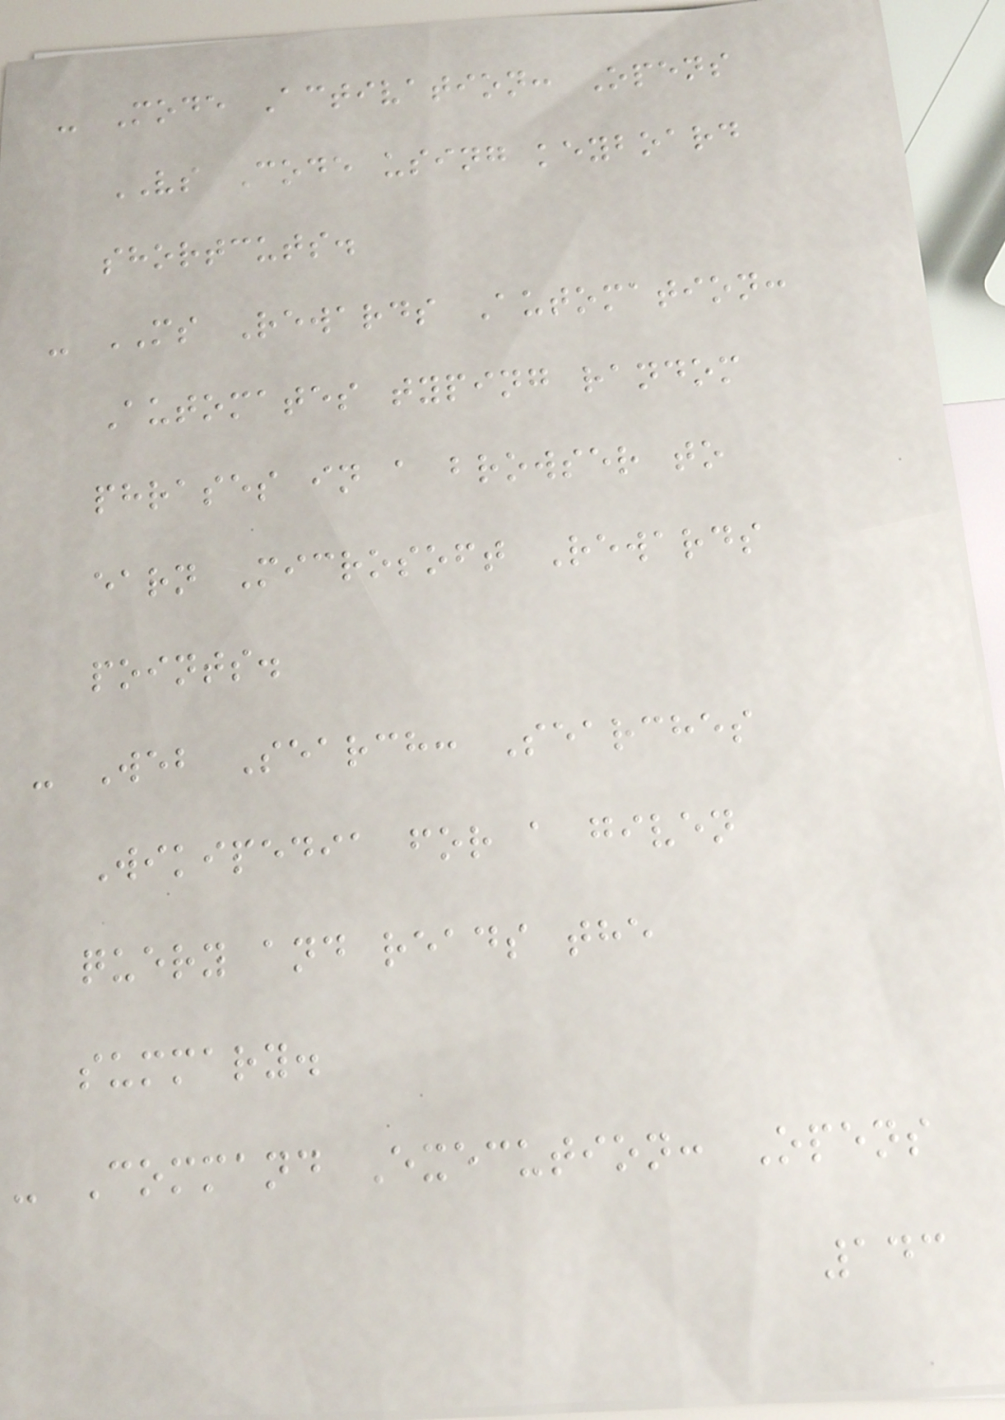- Mode Activation: Opens
VS Code using keyboard
shortcuts.
- MS Rewards Automation:
Automates typing random
phrases in a browser to
earn Microsoft Rewards
points.
- Web Search: Searches
Wikipedia for a given
query and reads the
summary.
- Command Execution: Opens
143
